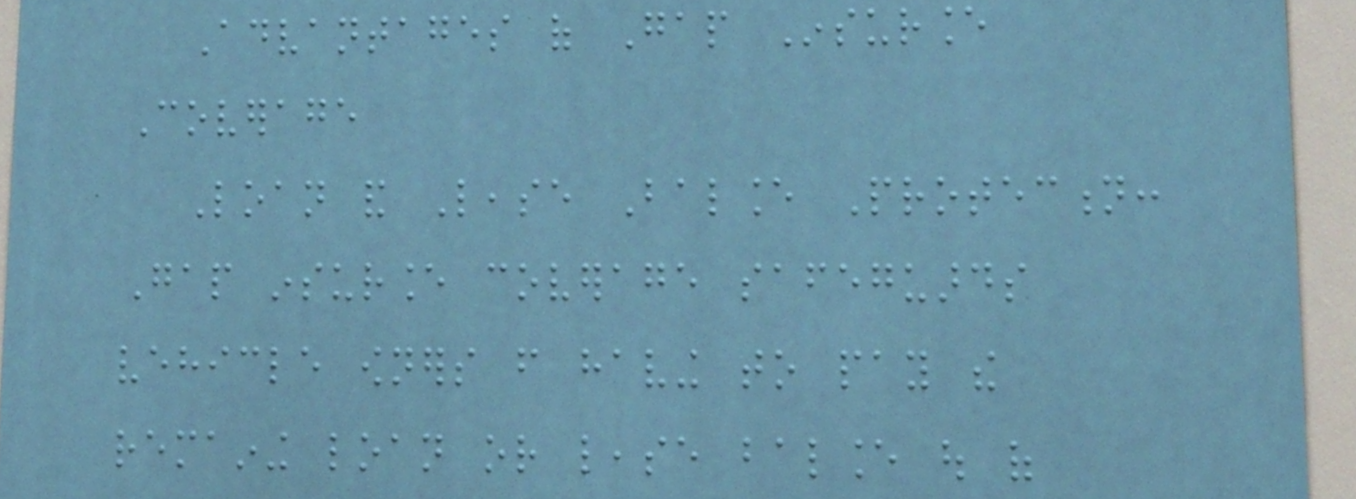Advantages of Gap Insurance
Coverage
Loan and Lease Balance Protection:
Gap insurance coverage safeguards
vehicle owners from having to pay the
remaining loan or lease balance out of
